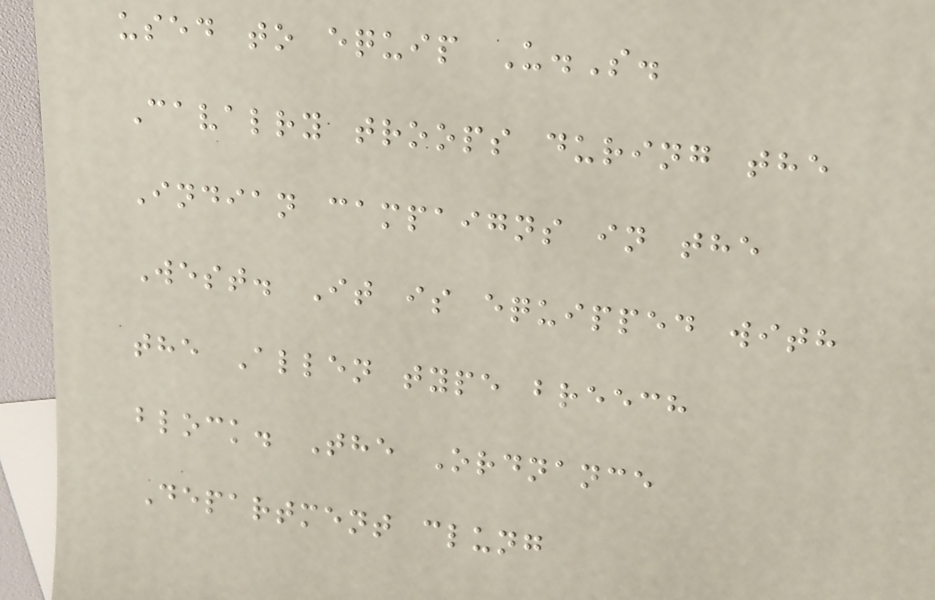used to equip U.S.
Cavalry troops during the
Indian campaigns in the
West. It is equipped with
the Allen type breech
block. The Ordnance
Department clung
